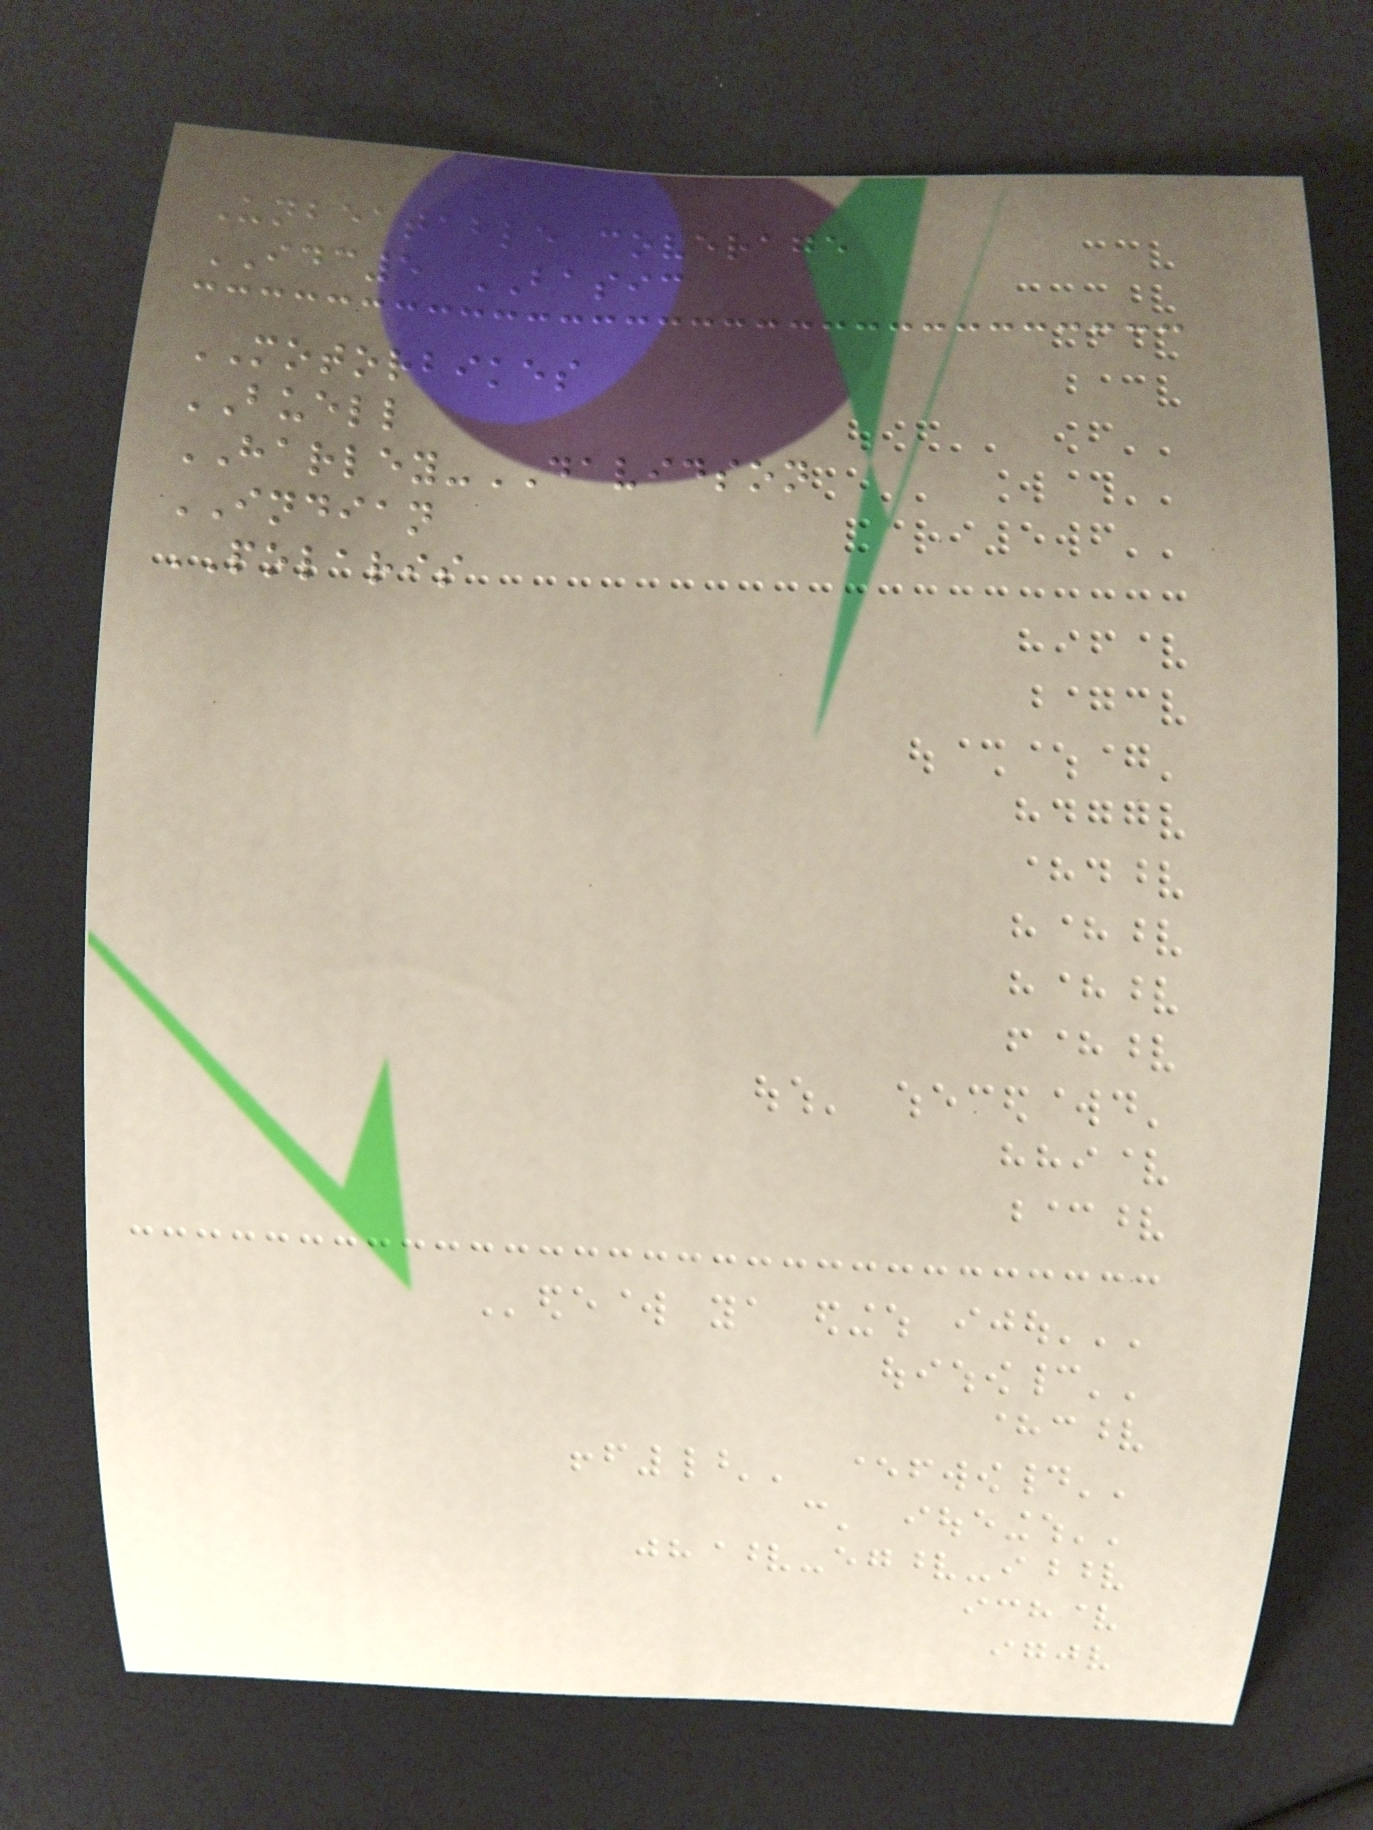Unbeatable coverage
IDC5 BASIC
MOTORBIKES
BUELL
HARLEY-DAVIDSON
INDIAN
POLARIS
